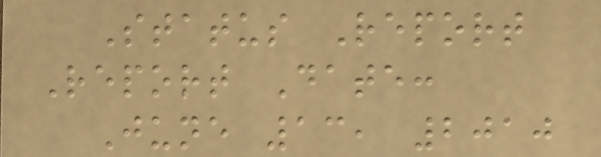Status Report
Report Date:
June 13, 2010
